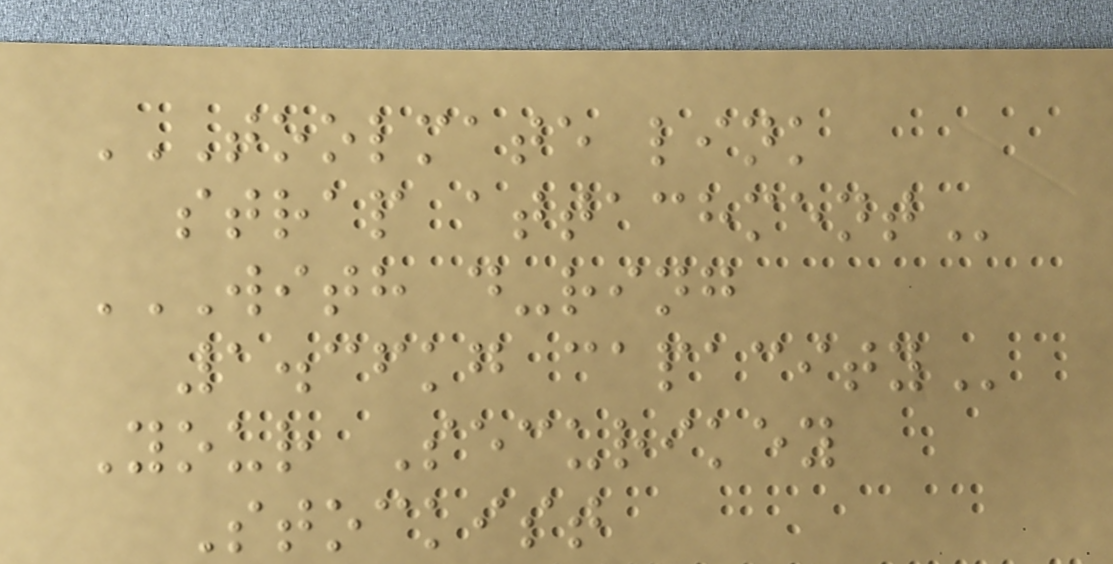TOOLMATE LINK
STRAP ATTACHMENT
WITH D-RING
1.36KG CAPACITY
Your Securikey
Stockist
